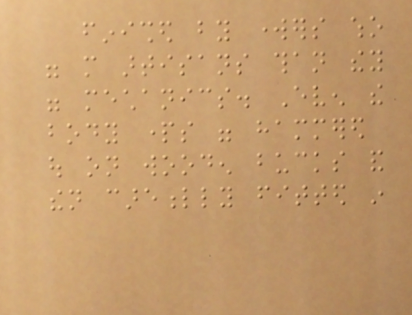finished by workers who
were more artisans than they
were mechanics. Even the
body parts were hammered
out on wooden bucks and
then carefully fitted in
